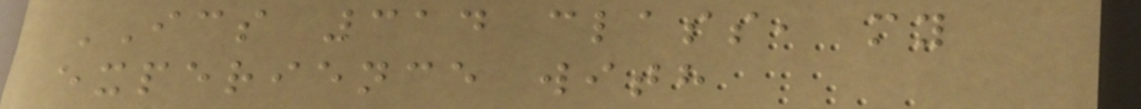ICS 314 class, my
experience with
